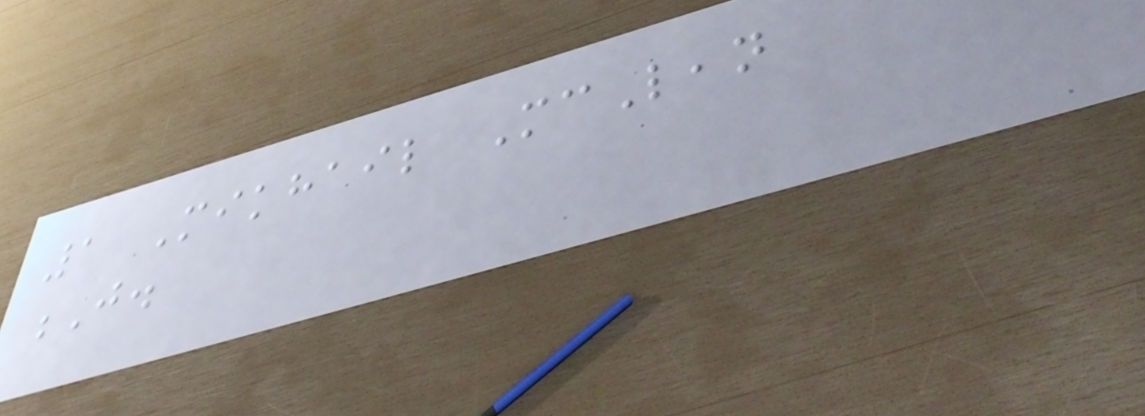1 Mikhail McLean
J.
